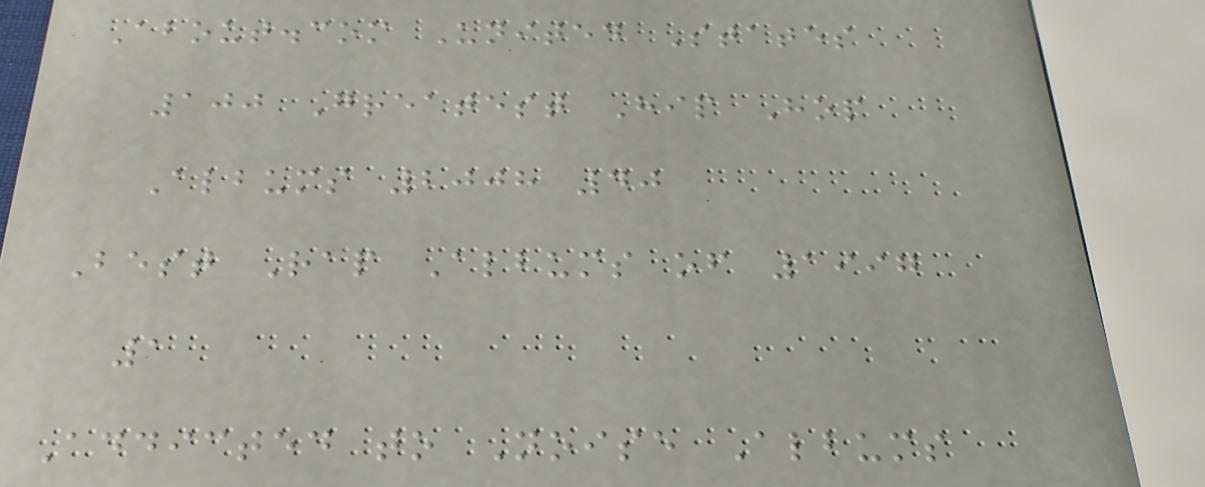About.com United States
100 Greatest Hip Hop
Albums 2008 40
Best Rap Albums of 1997
1
Addicted to Noise Albums
